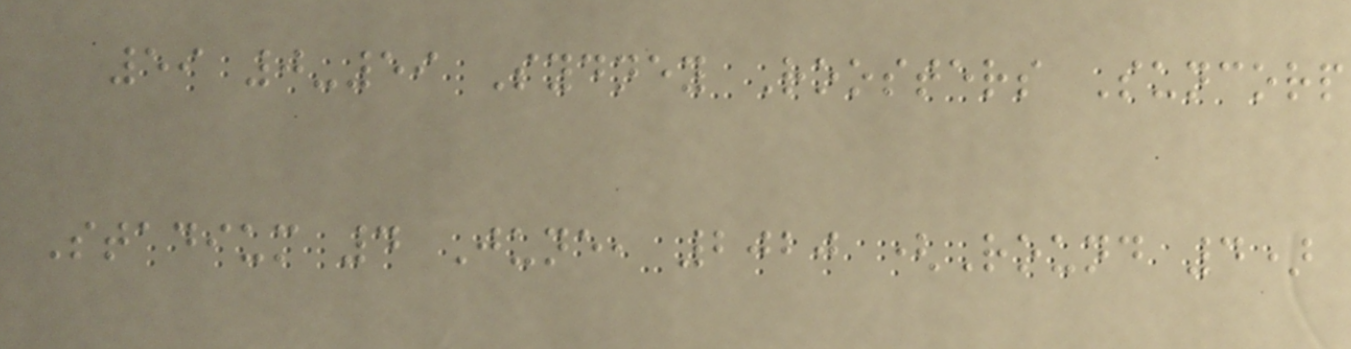59 0-59 Sydney Roosters Suncorp
Stadium 4 June, 2020 (Round 4)
